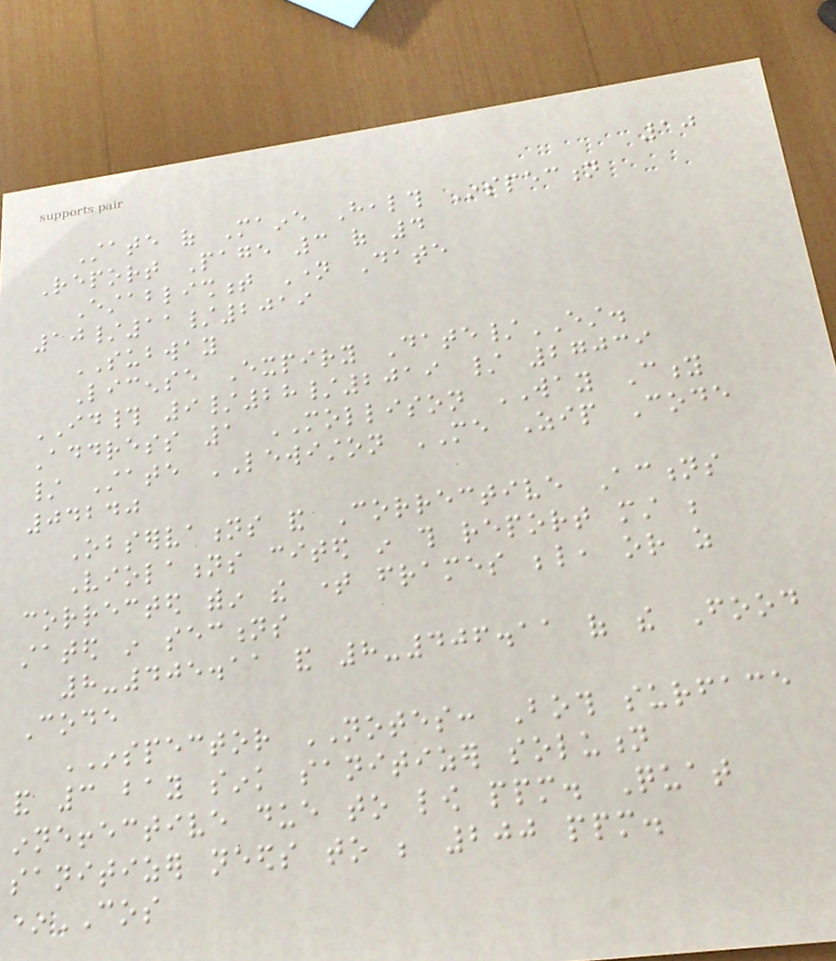10
State of Maine Health Inspection
Report Page 3 of 4
Establishment Name Date
10/11/2019
SUBWAY
License Expiry Date/EST.
ID# 9/28/2019 / 27039
Address 1 MOLLISON WAY City
/ State LEWISTON ME Zip Code
04240
Observations and Corrective Actions
Violations cited in this report must be
corrected within the time frames below, or as
stated in sections
8-405.11 and 8-406.11 of the Food
Code
INSPECTOR NOTES: Both surface
and 3 bay sink sanitizer solution
inneffective due to low ppm. Quat
sanitizer needs to be 200 ppm.
*COS
